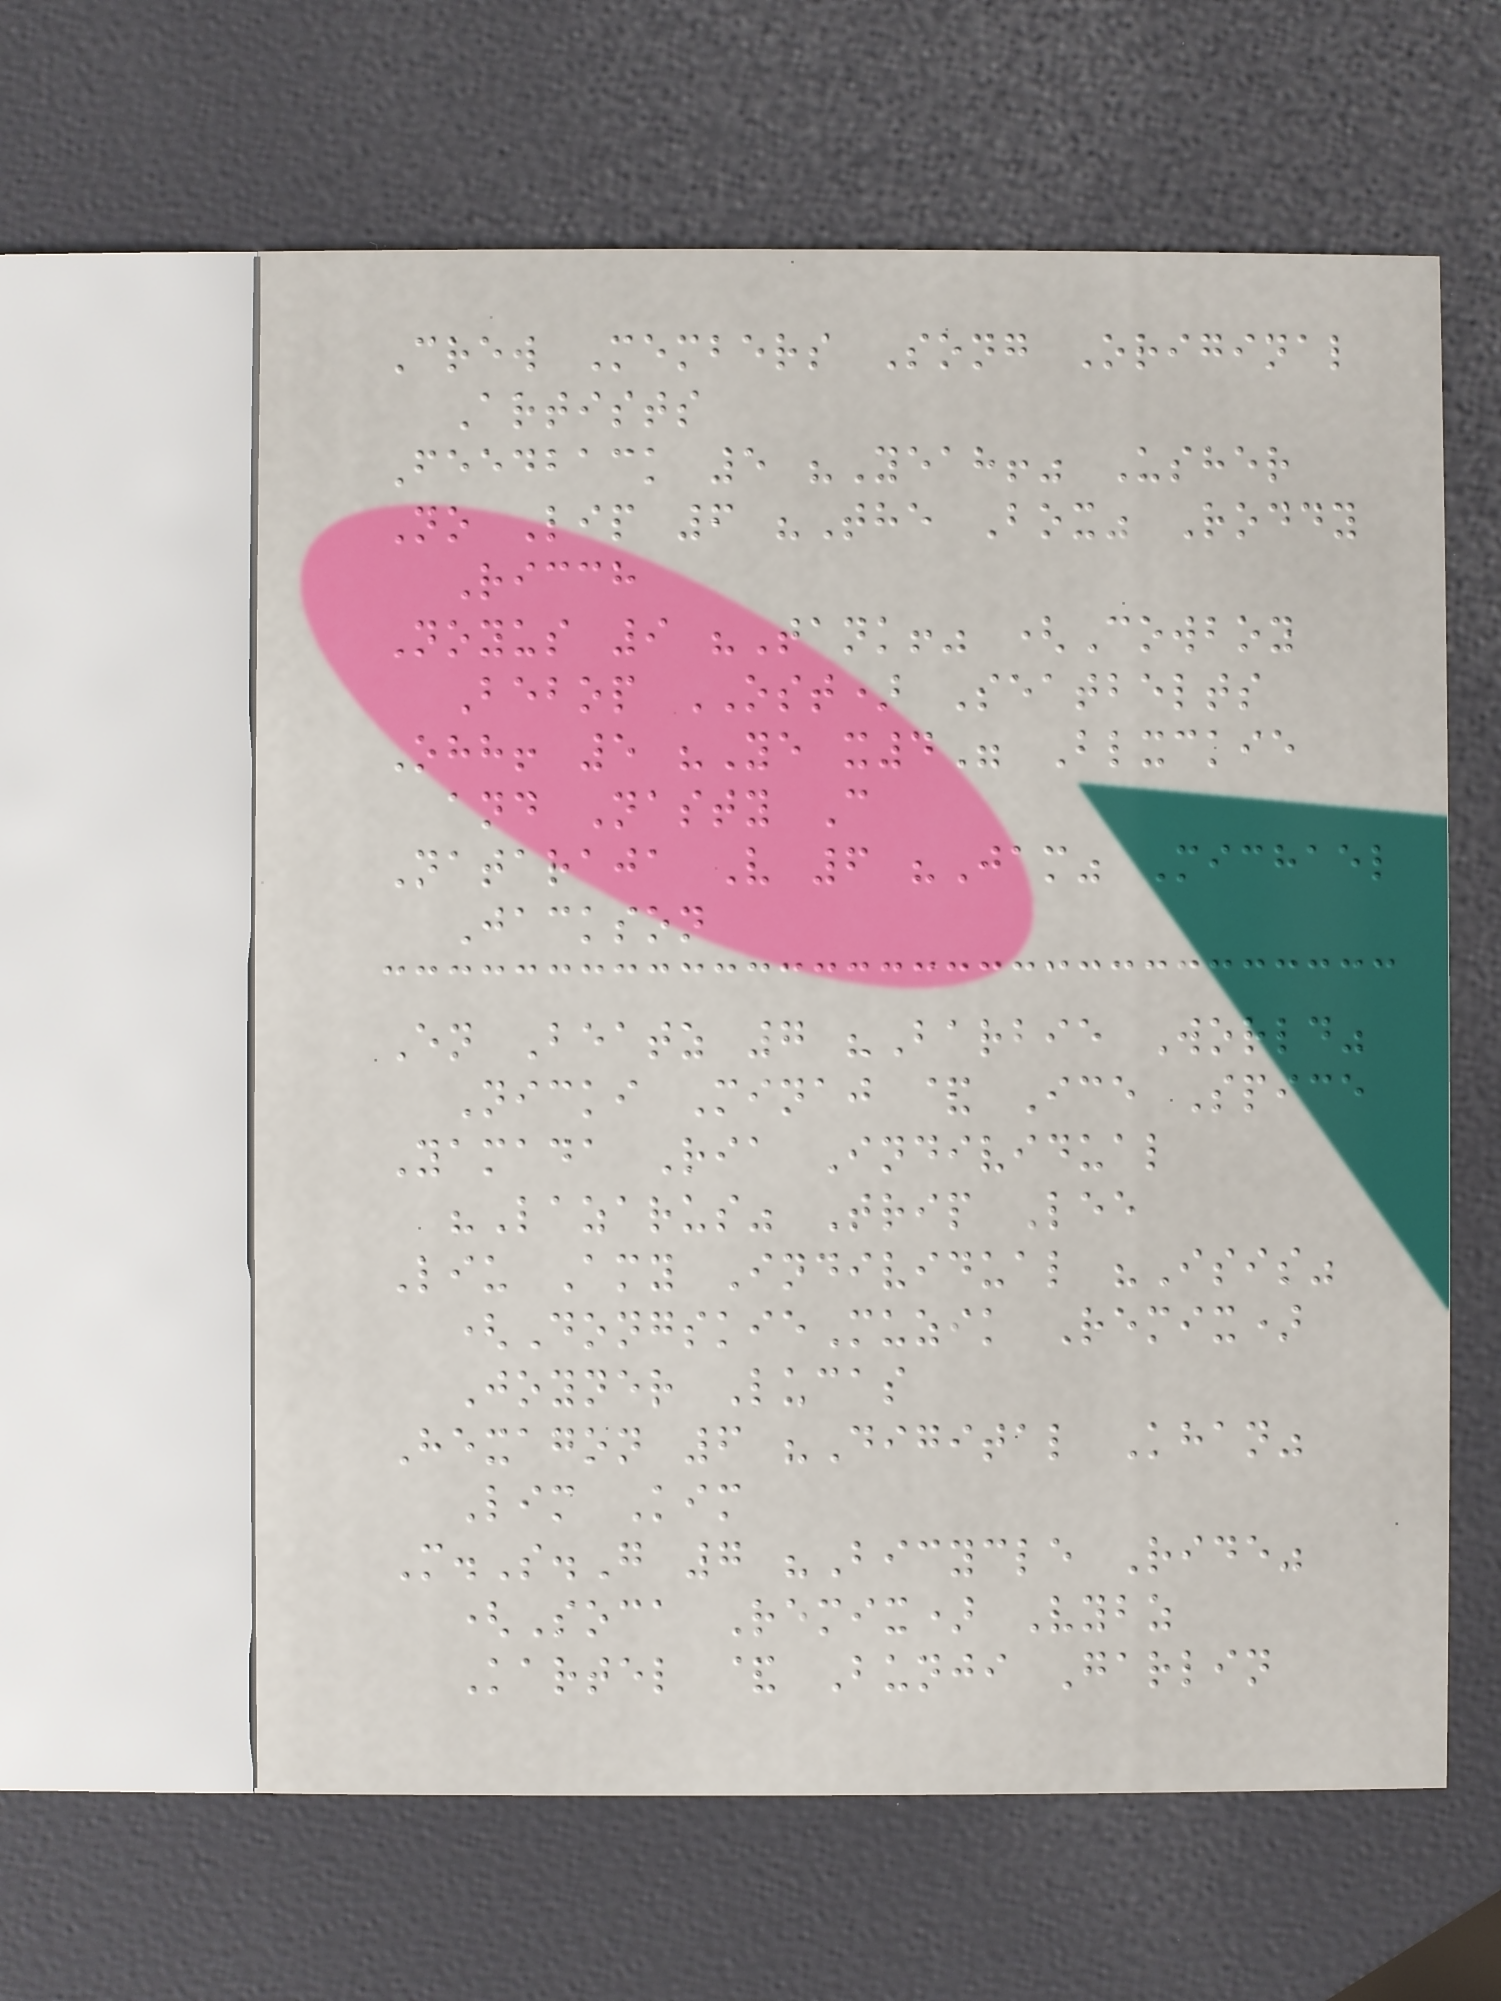Crew Members Song Original
Artists
Feedback 5 "Yeah!" Usher
No Lip 6 "The Box" Roddy
Ricch
Noyus 9 "Tank!" (Cowboy
Bebop OST) Seatbelts
Ohh! 5 "Ye x4" Blxckie
and Nasty C
Nataraja V 6 "Jam" Michael
Jackson
En Beatz 7 "Barbie World"
Nicki Minaj & Ice Spice
Yamada Ria Individual
"Lazarus" Trip Lee
Liu Amy Individual "Isis"
(DongskieMuzik Remix)
Joyner Lucas
Hexagon 6 "Digital Khan"
Lim Kim
M.S.G 7 "Bicycle Ride"
(Soca Remix) Vybz
Kartel & Bunji Garlin
